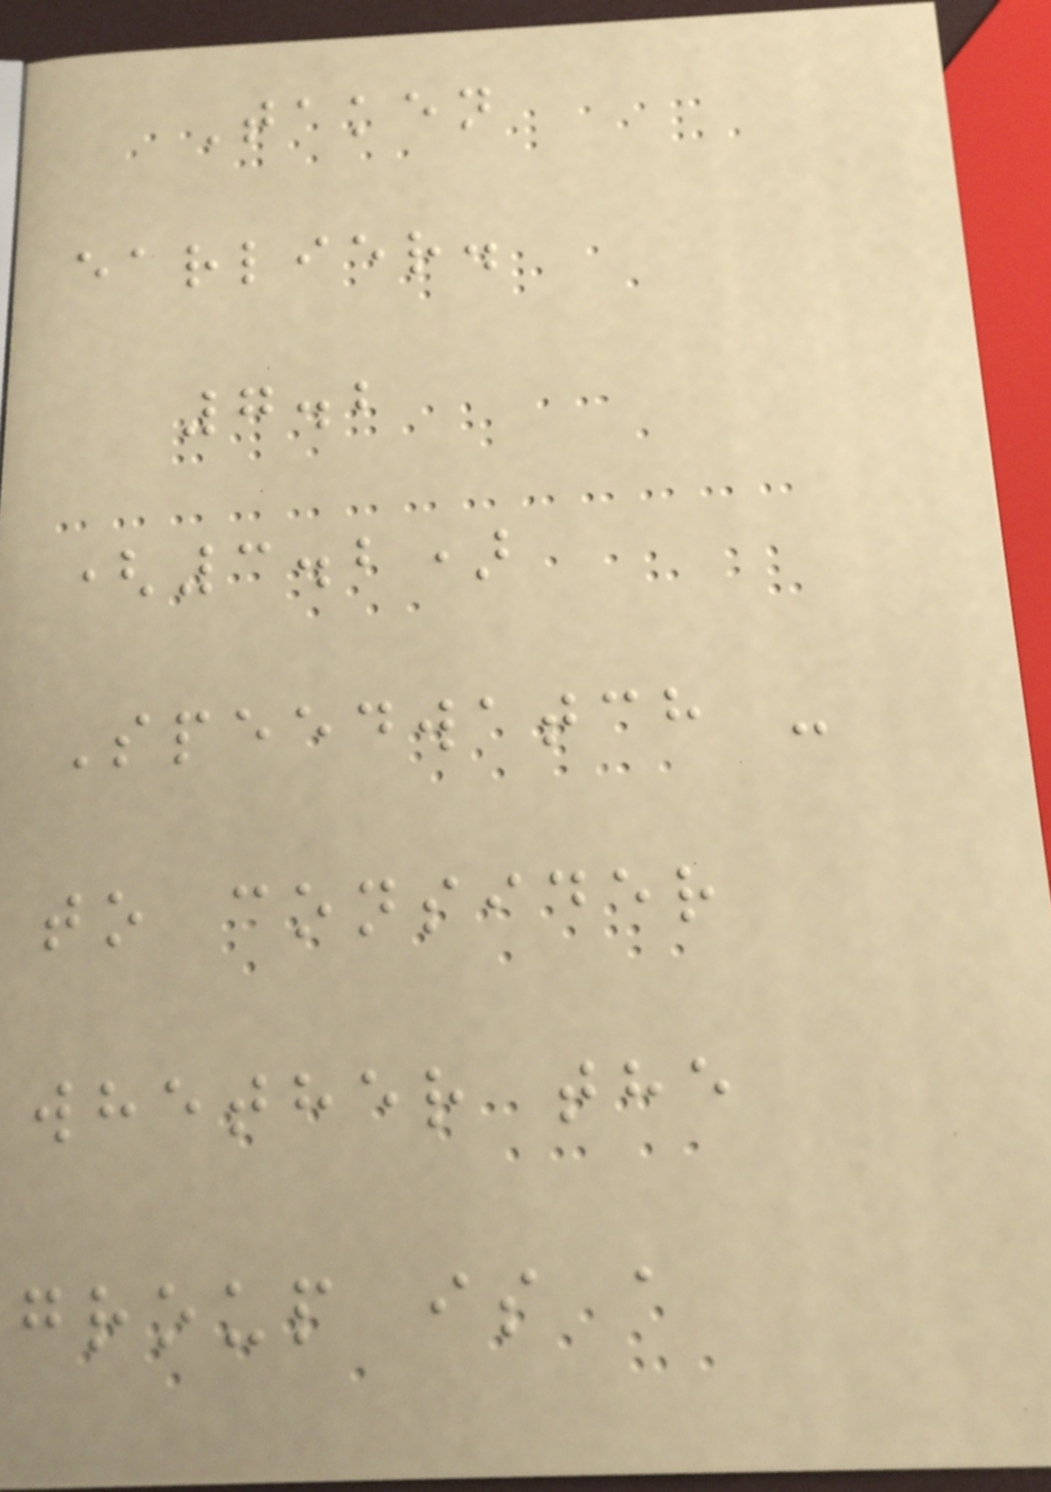Taken
earlier.
7.2
(3.2)
Speedwatch -
to consider
whether the
group is a
